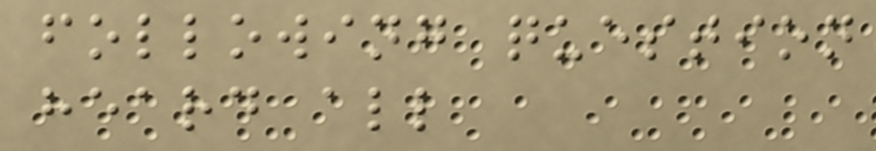following question
heard all
